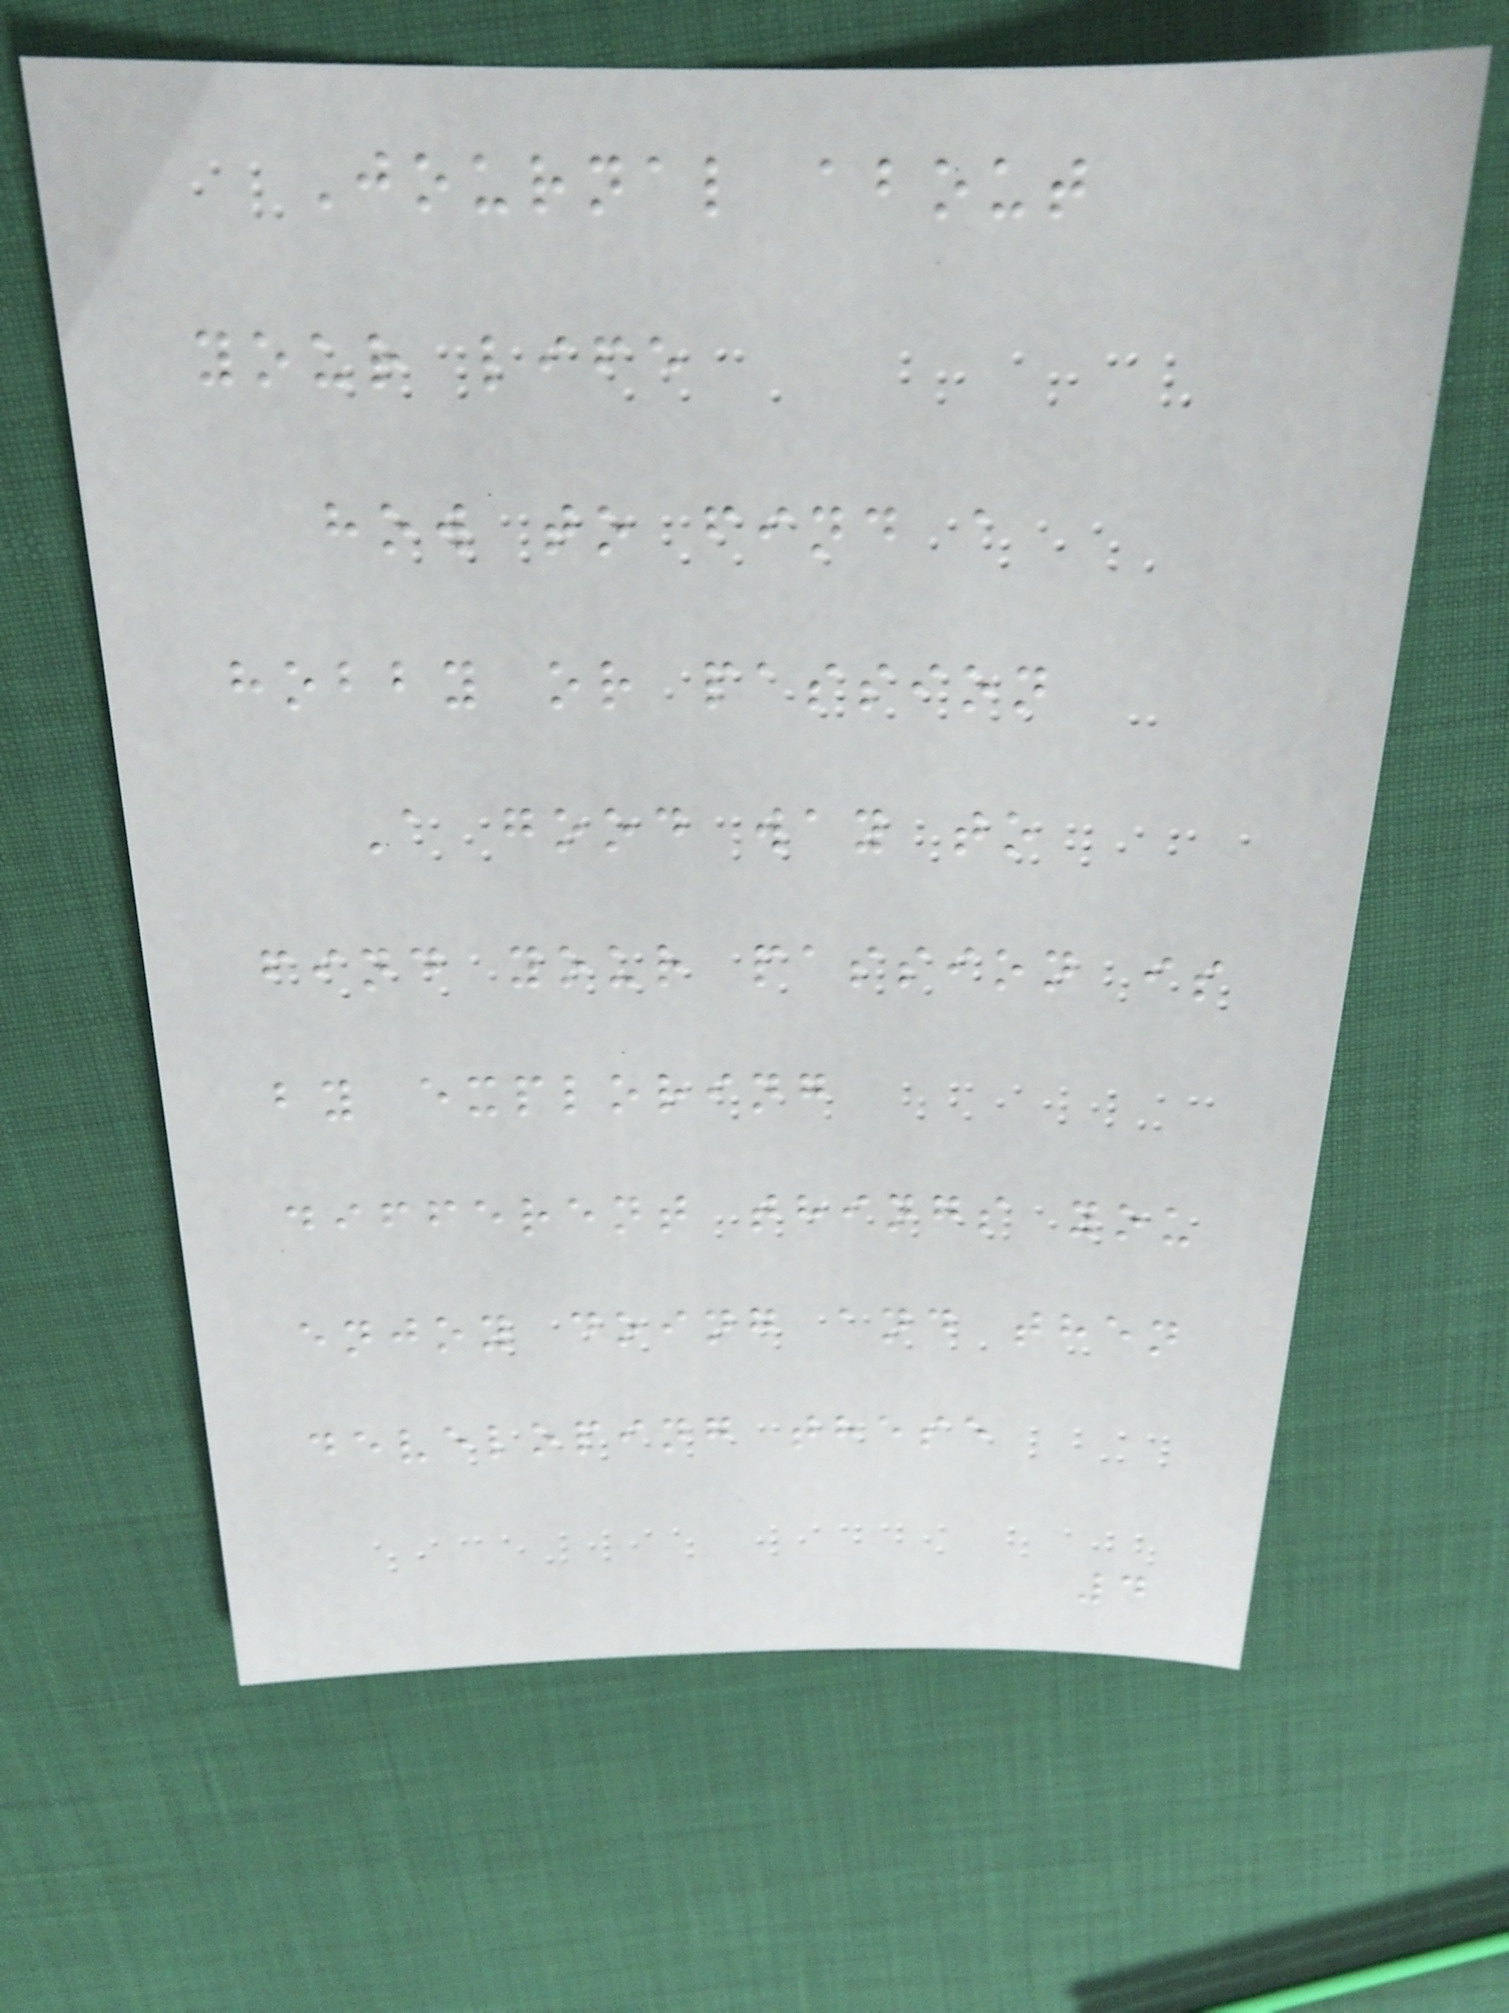Journal about
your life
how to find a
hobby or passion
A good way to
find your passion is
by exploring
different things you
enjoy doing and then
developing these
4
